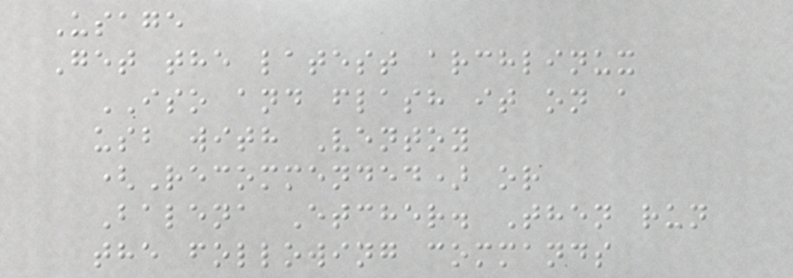Usage
Get the latest archlinux
ISO and flash it on a
usb with Ventoy
(Recommended) or
Balena Etcher. Then run
the following commands
